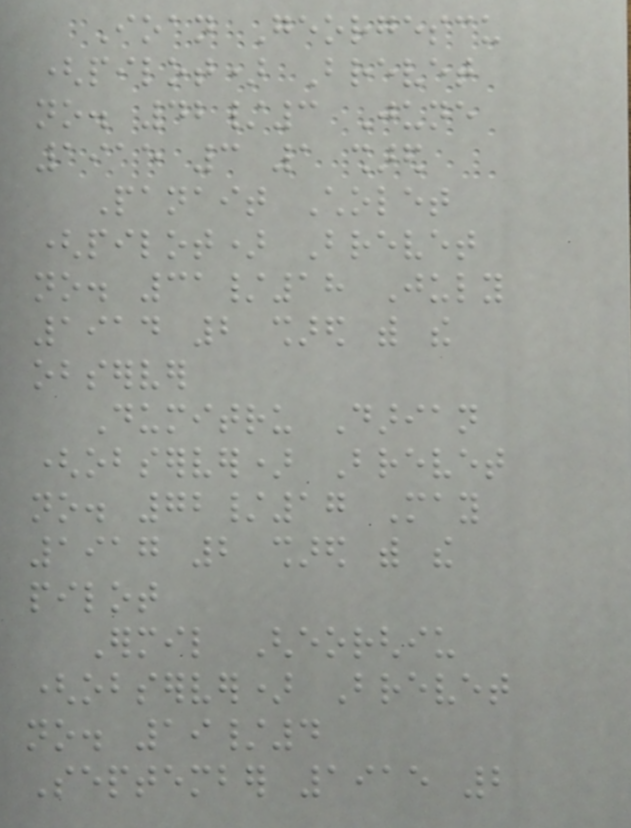Ioan Georgescu
(pilot) Brevet
no. 42/3 June
1915 3 1 shared
Panait Cholet
(pilot) Brevet
no. 31/18 July
1914 2 shared with the
observer
Dumitru Darian
(observer) Brevet
no. 72/17 May
1917 2 shared with the
pilot
Ermil Gheorghiu
(observer) Brevet
no. 19/4
September 1915 2
